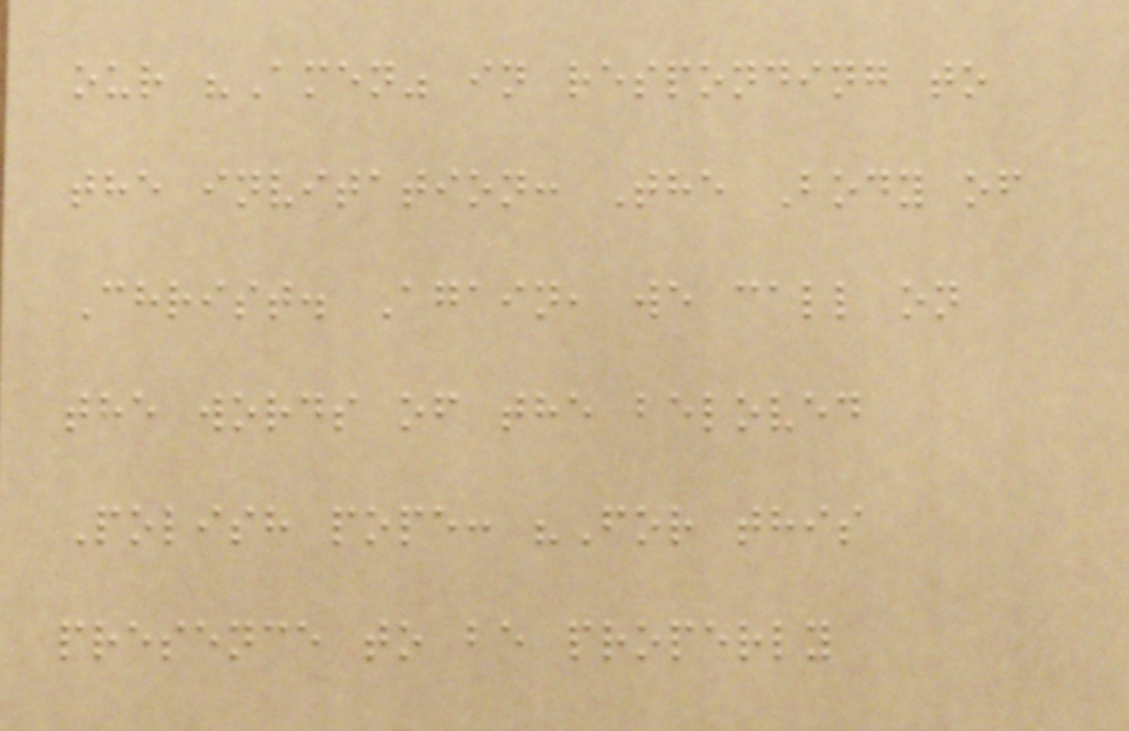our "Amen" in responding to
the invitation: The Body of
Christ. Again, we call on
the words of the beloved
Polish pope: "For this
presence to be properly
